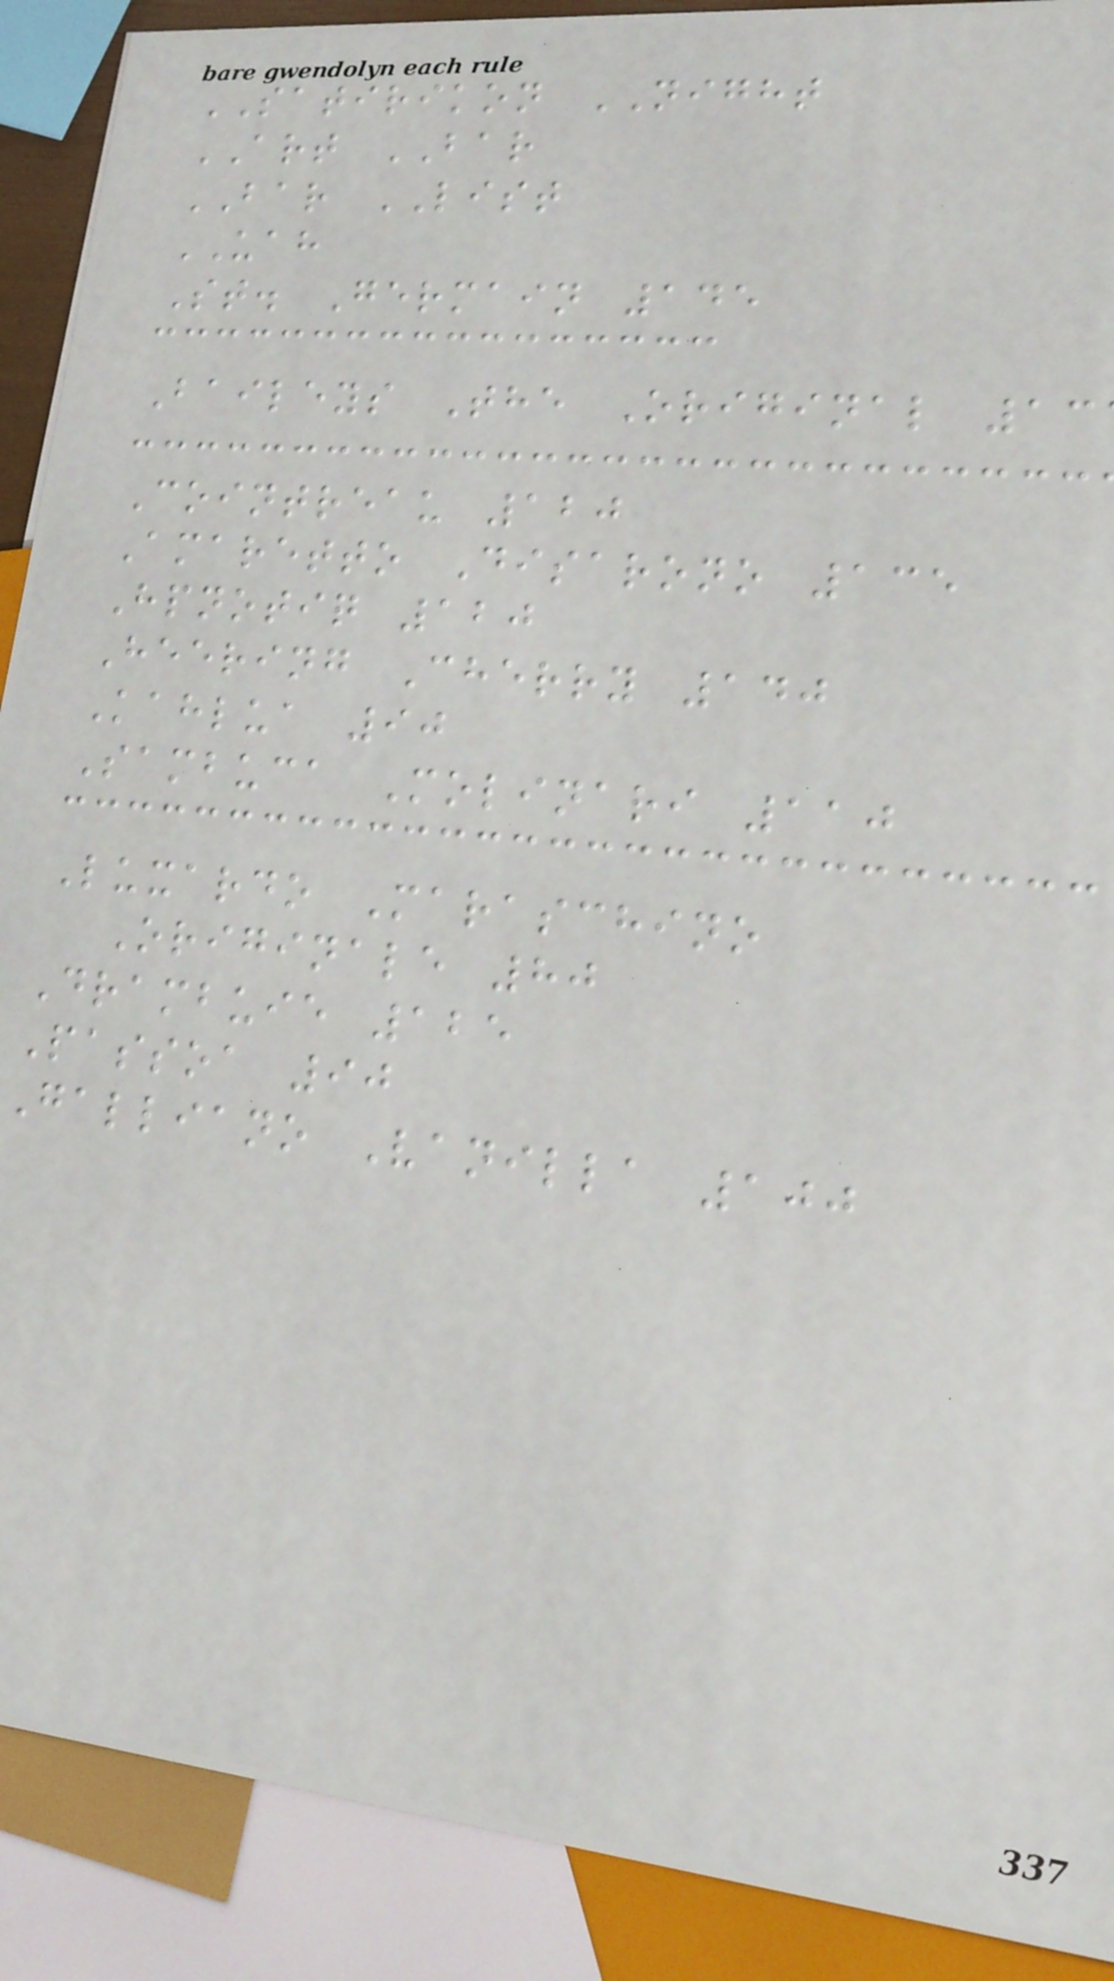SATIRIKON NIGHT
ART BAR
BAR LIST
UAH
St. Germain 145
Baileys The Original 13
Cointreau 120
Amaretto Disarono 135
Hpnotiq 120
Heering Cherry 140
Kahlua 90
Sambuca Molinari 110
Luxardo Maraschino
Originale 80
Drambuie 125
Passoa 90
Galliano Vanilla 100
